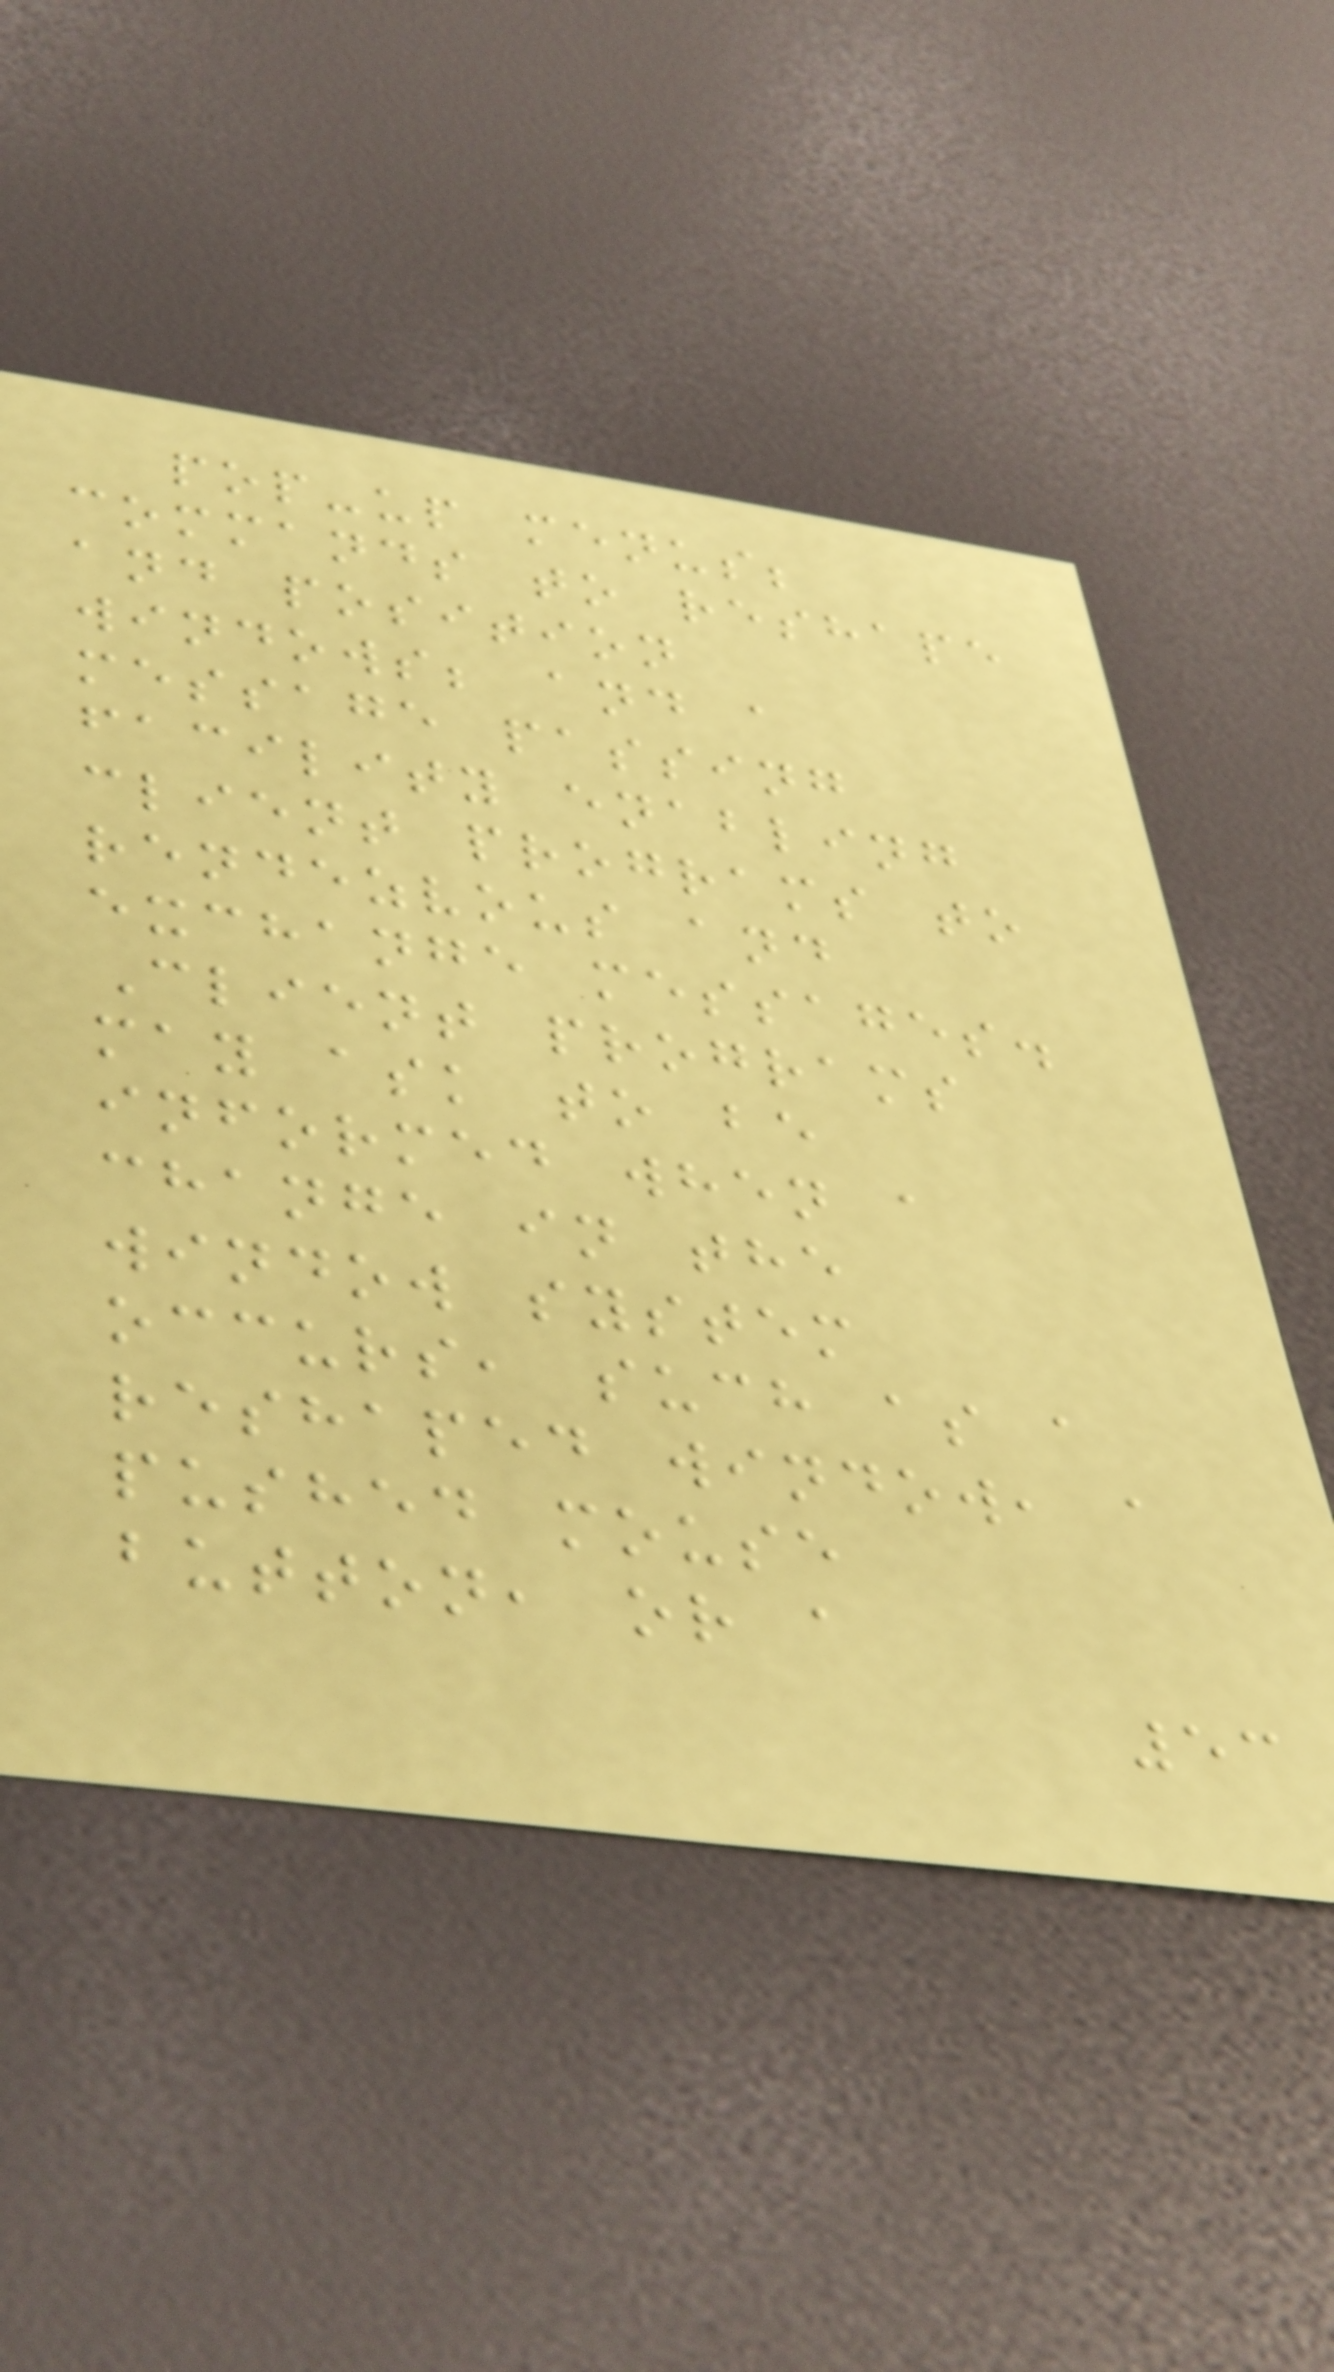pop-up menus;
commands to reshape
and position
windows; and a
message passing
facility enabling
client programs to
rendezvous and
exchange messages.
Client programs
may ask to be
informed when a
change in the
window system
occurs, such as a
reshaped window, a
pushed mouse
button, or a
53
